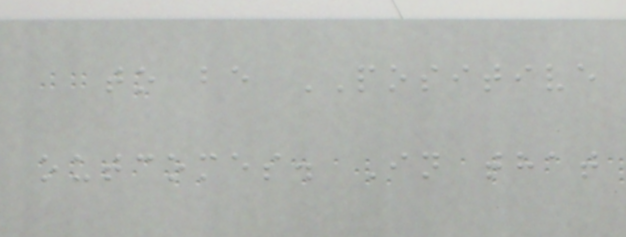to be POSITIVE
outcomes. In that
